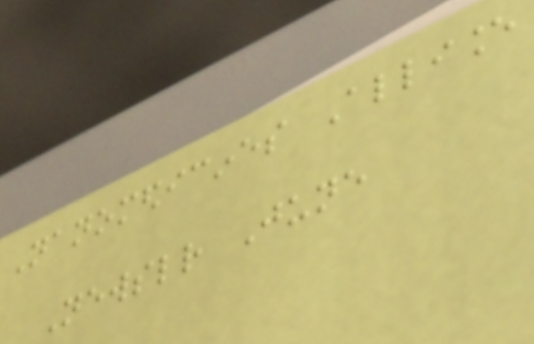Nanomedicines Alliance
Newsletter June
